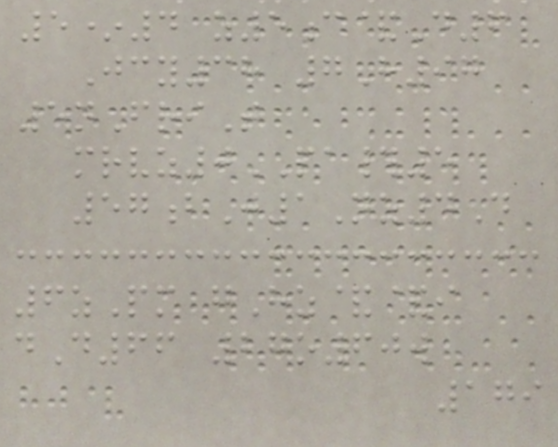5*4 z5c&D6
Jcy38 7H97
5nFriT
mrvz0PA#5
57bJ1Nz4D
6zPm gHz&&i
dD66 27o60w
179
